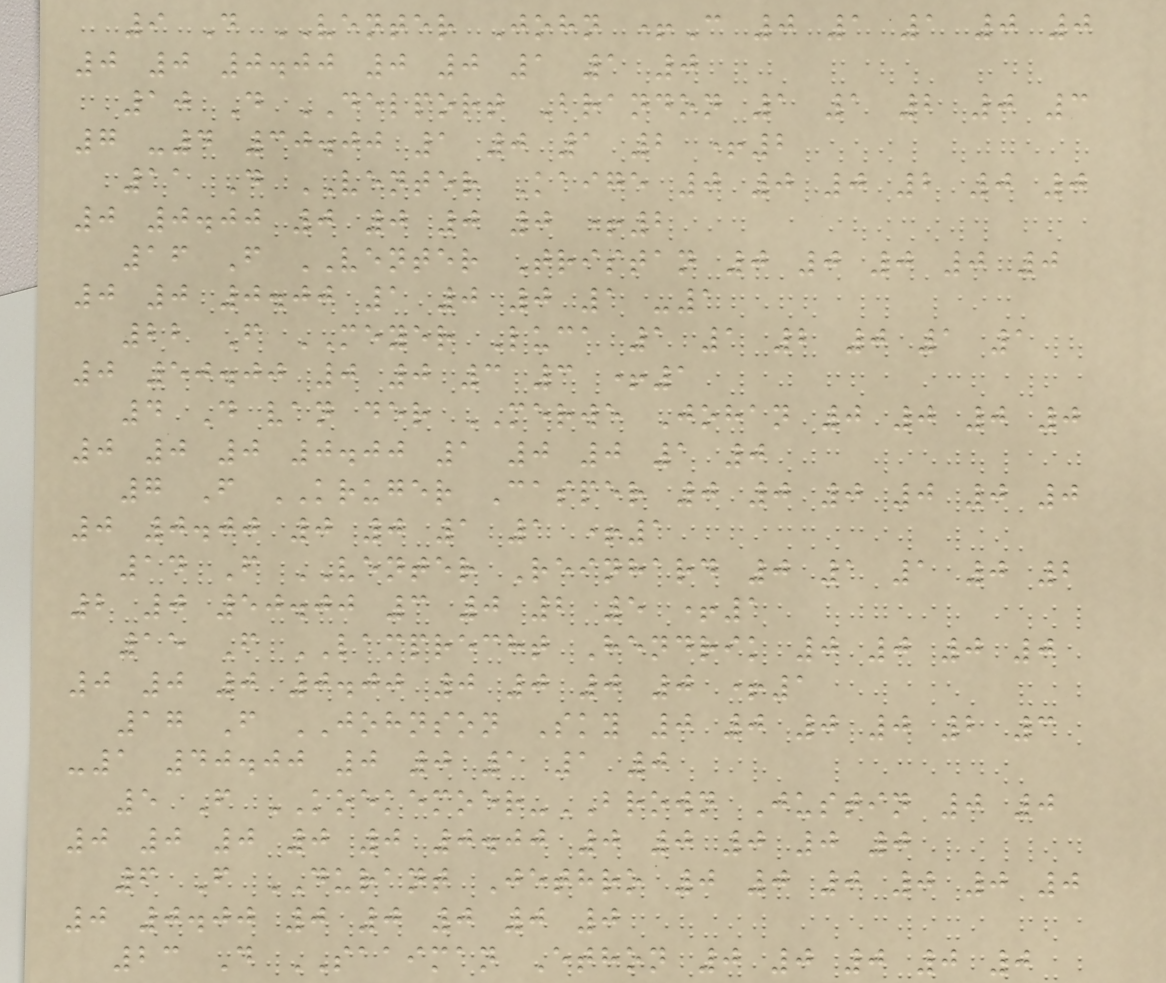9 D VENTER John +C 0 1 1 0 0
0 0 0.00 0 0 1 1 0
10 D DELPORT Brandon 1 1 2 0 3
7 -4 30.00 1 0 1 2 +2
11 D VENTER Kaige 0 0 0 2 0 0
0 0.00 0 0 0 0 +2
16 F VENTER Tristan 0 0 0 0 0
0 0 0.00 1 0 0 1 -1
22 F MEYER Luca 1 1 2 0 1 1
0 50.00 0 0 3 3 +1
4 D van der MERWE Johan 0 0 0 0
0 0 0 0.00 1 0 0 1 0
7 F KRUGER Casper 0 0 0 0 0 0
0 0.00 0 0 1 1 +1
14 F VENTER Reinhard 0 1 1 0 2
2 0 50.00 3 0 2 5 +1
15 F LAMPRECHT Hendrik 0 0 0 0
0 0 0 0.00 0 0 0 0 +1
17 F JOHNSON Sky 0 0 0 0 2 3
-1 40.00 0 0 1 1 0
5 F KOEKEMOER-BROWN Justin 0 0
0 0 0 0 0 0.00 0 0 0 0 0
6 F DURANT Jethro 0 0 0 0 0 0
0 0.00 0 0 0 0 0
23 D SAAIMAN Ethon 0 0 0 0 0
